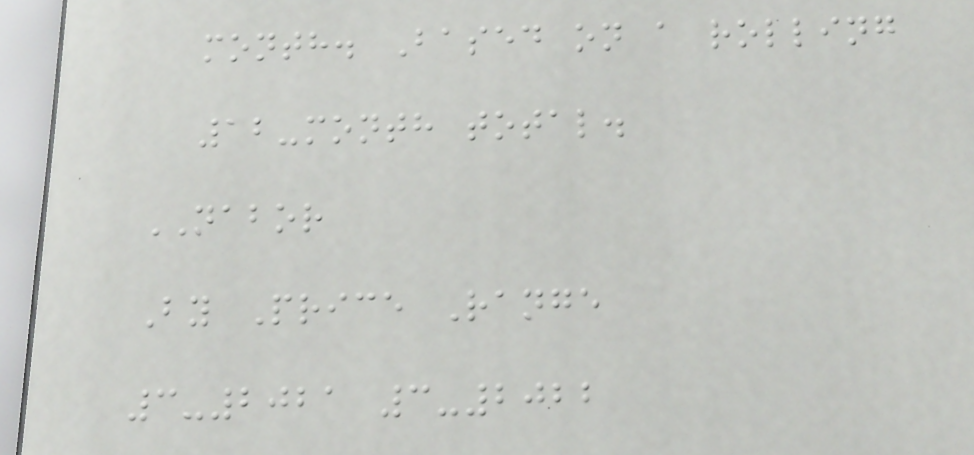month. Based on a rolling
12-month total.
NABOR
By Price Range
3-2021 3-2022
